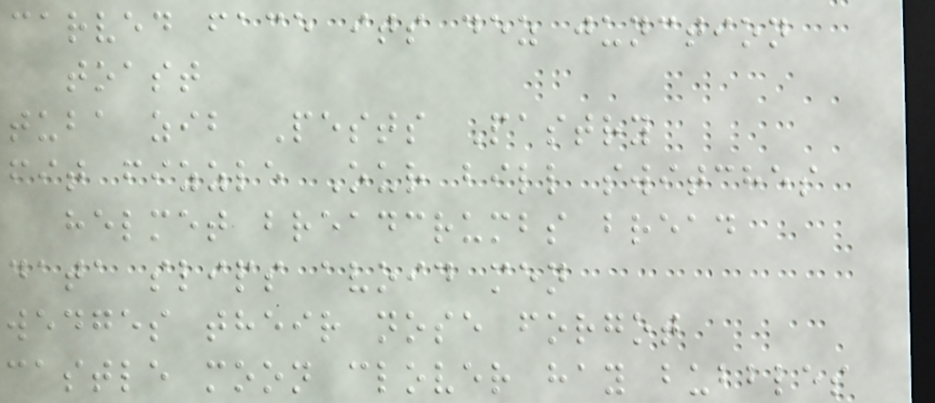carved face its dez junction
toast
tuba zib Pests Pastry
fit fizzle Our bill switches
helmet breadcrumbs bread
data slips avoid men
wedges their nose forgot
castle moon clover hay bubbles
